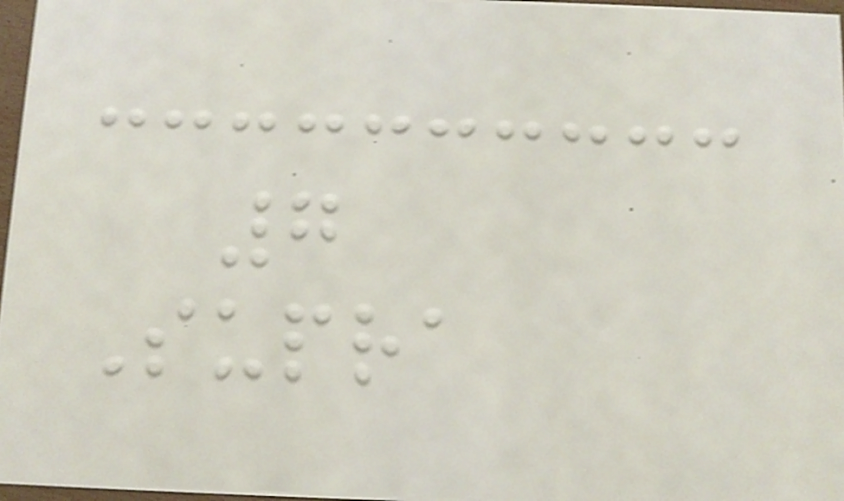7
Supra
